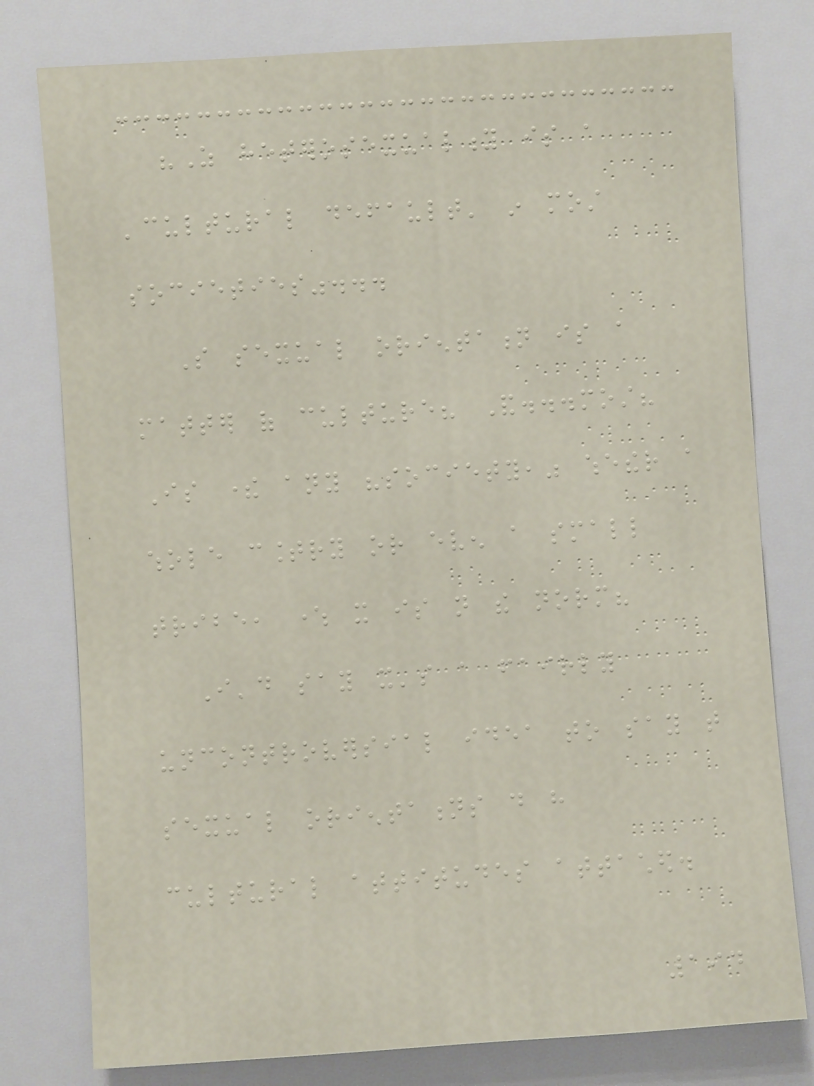"As heterosexuality is a
'cultural default' in most
societies"...
So sexual orientation is a
matter of culture? And...most?
Is there any "society," whether a
whole country or even a small
tribe, where it is not the norm?
I'd say it's a fairly
uncontroversial idea to say that
sexual orientations do have
cultural attitudes attached.
194
